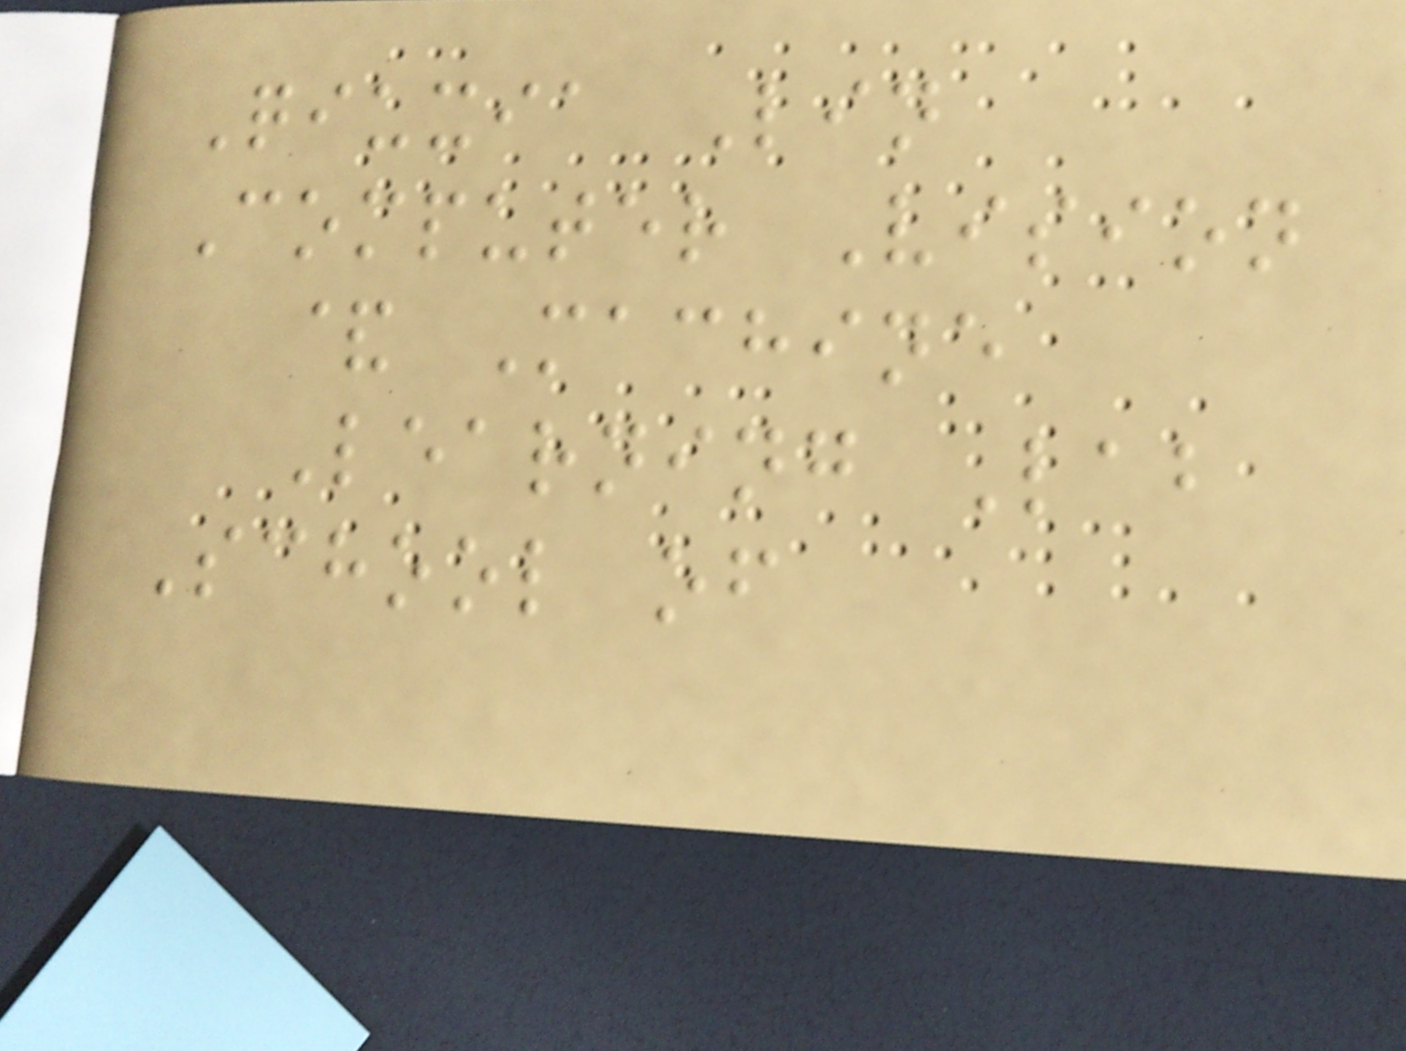Qiuxia Lin
Computer Vision
& Machine
Learning Lab
School of
